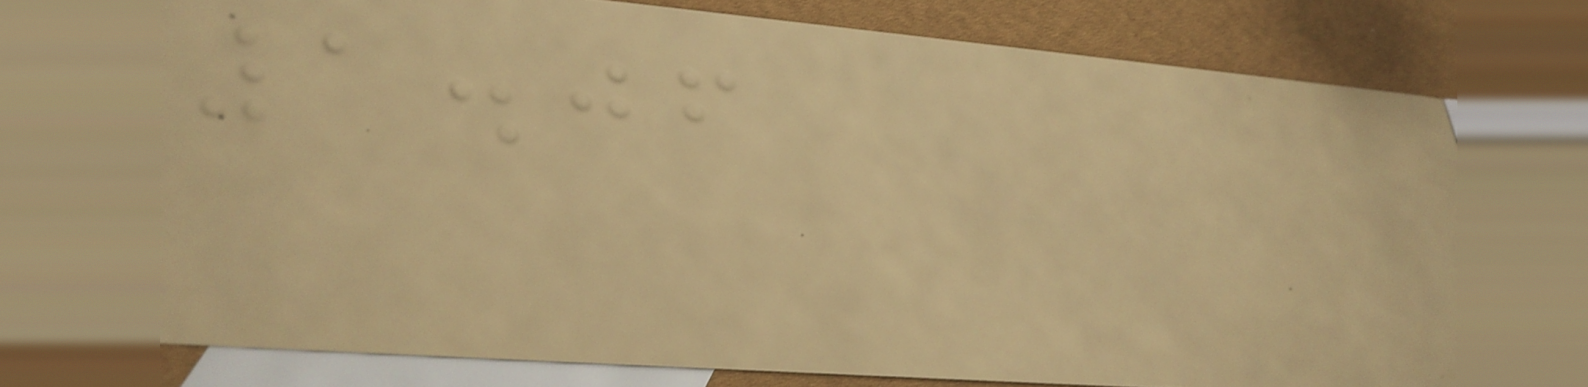1.06
